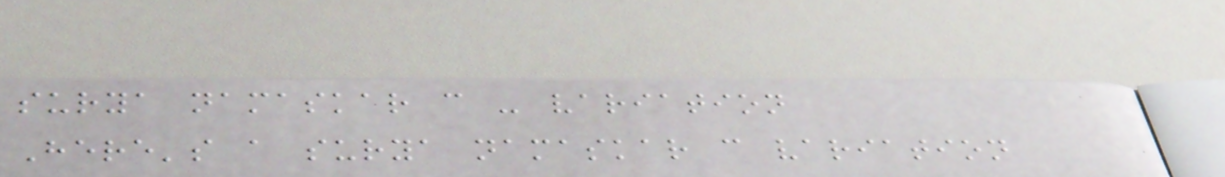surya namaskar c - variation
Here's a surya namaskar c variation
